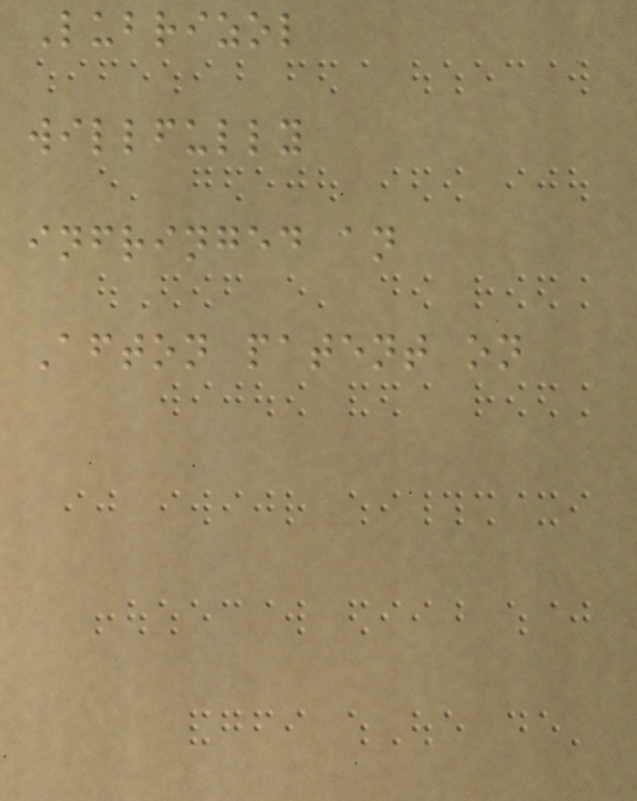Lubrizol
willfully
infringed an
Afton patent on
